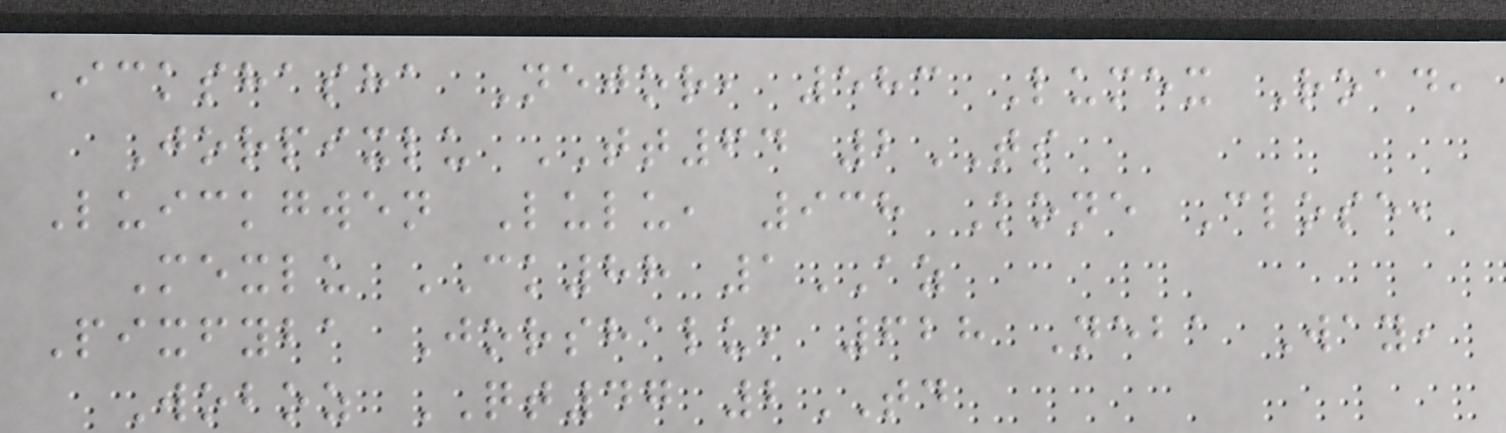Ickshasha Nejor, 583 Lumex Road,
Jorpixlu TT64 2TS
Luickgwen Lulu, 938 Kone Close,
Mexlu CK88 1AZ
Pixfyba Jorshalu, 628 Neba Way,
Woboz QT47 2TD
